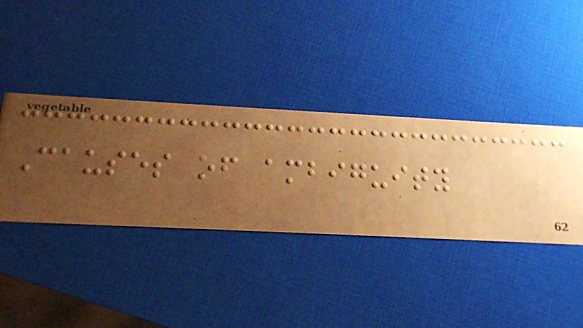Causes of ambiguity
